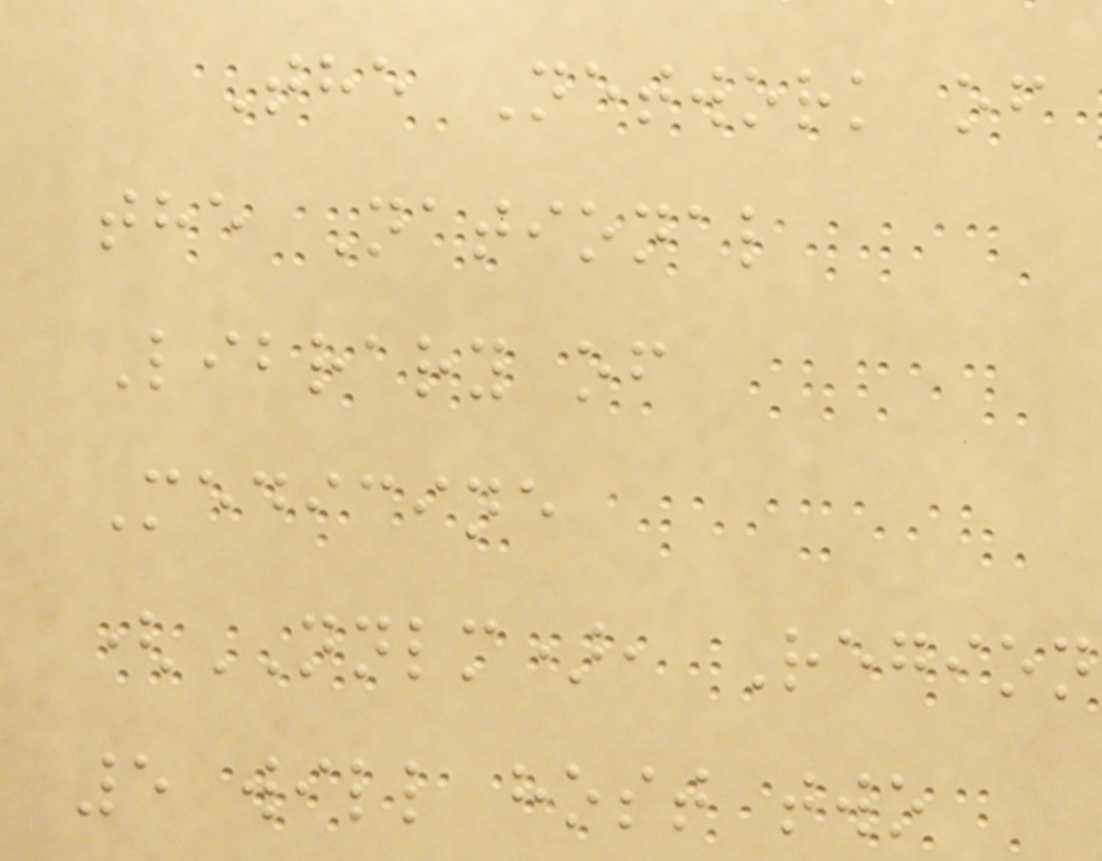The Network of
the National
Library of
Medicine
(NNLM), Region
5 will host two
